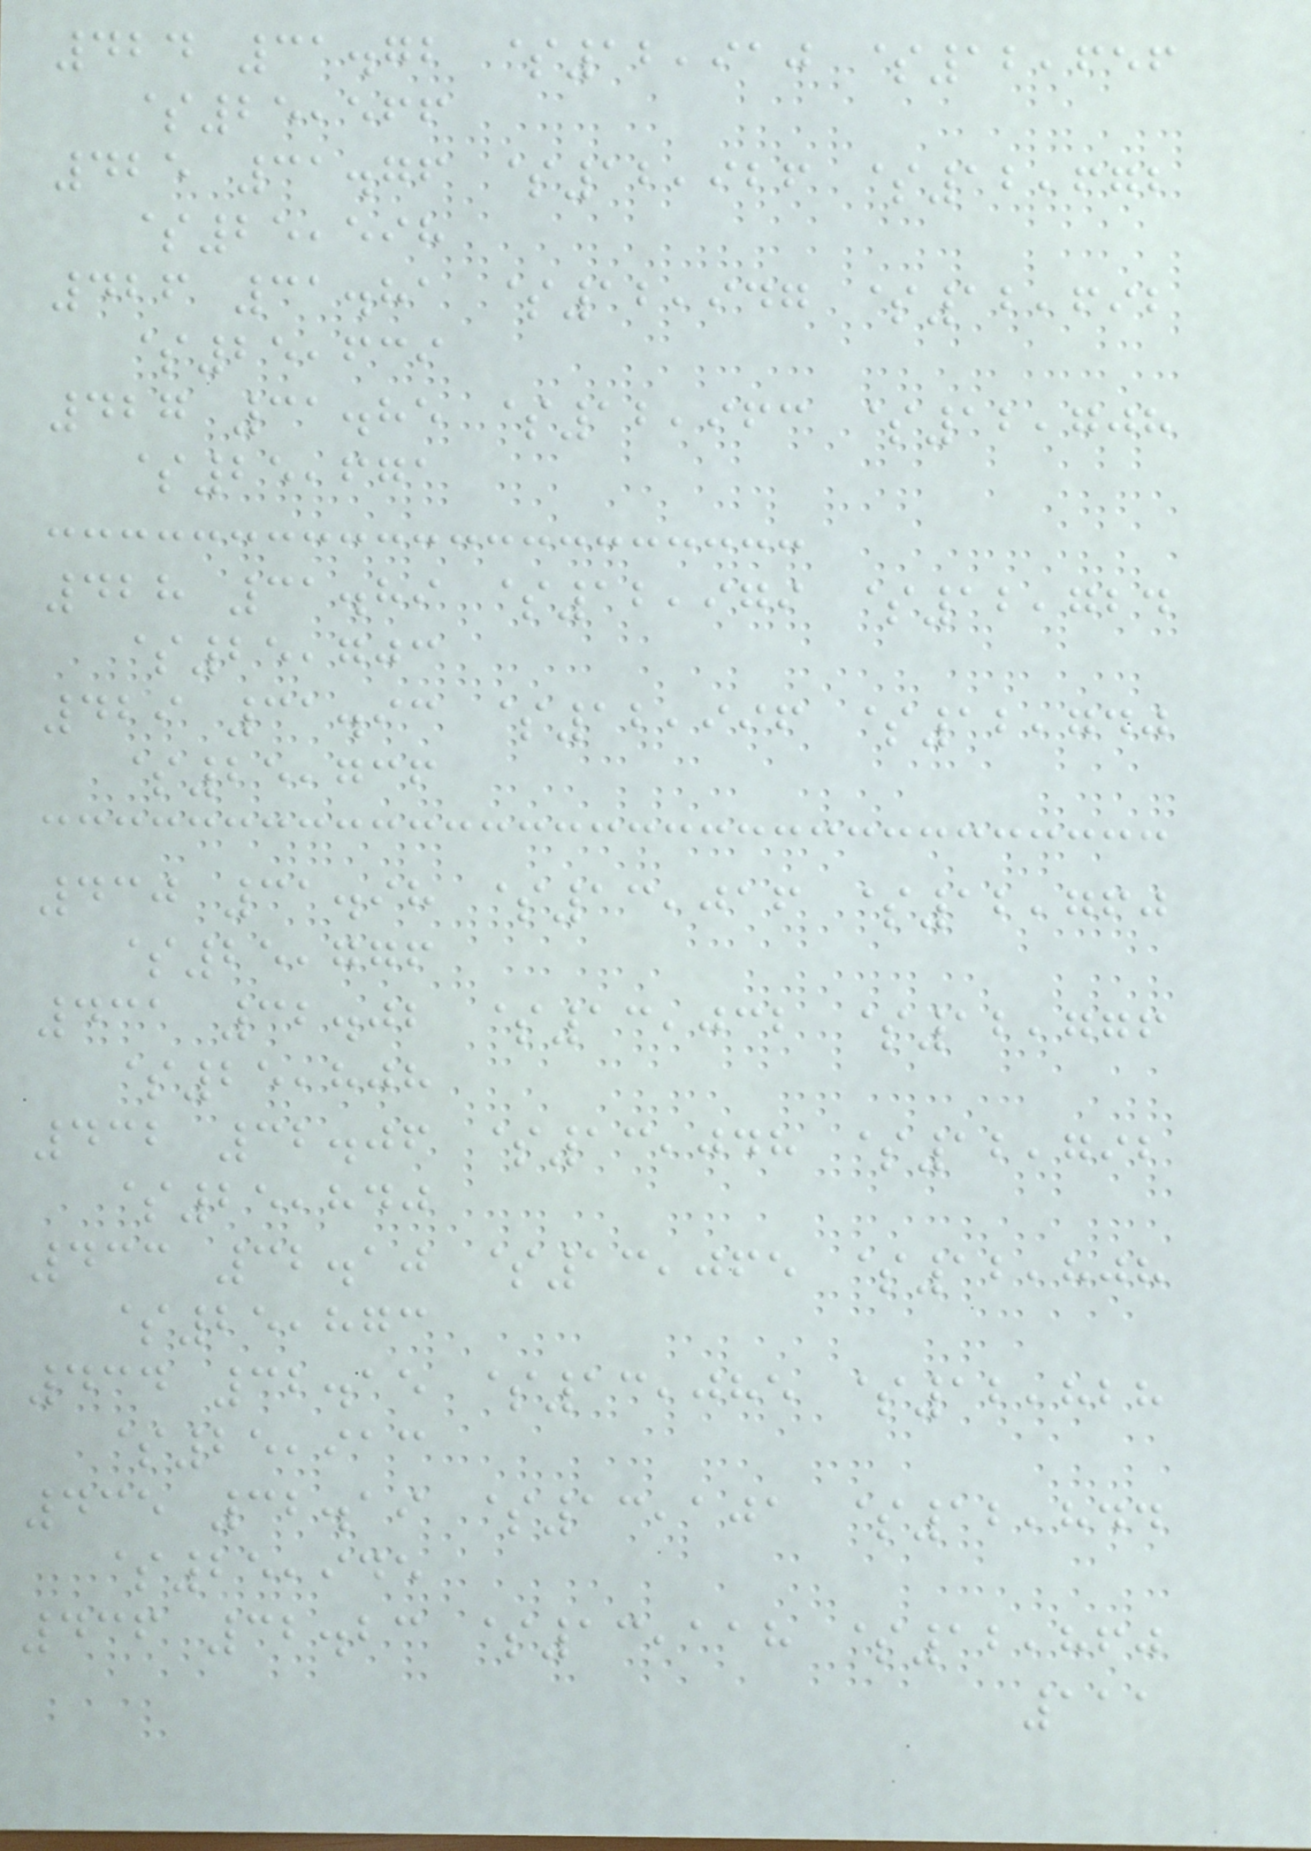424 31.72 $12,910 $12,656
$25,566
425 31.76 $12,926 $12,672
$25,598
426 31.81 $12,947 $12,692
$25,639
427 31.85 $12,963 $12,708
$25,671
428 31.89 $12,979 $12,724
$25,703
429 31.93 $12,996 $12,740
$25,736
430 31.98 $13,016 $12,760
$25,776
431 32.02 $13,032 $12,776
$25,808
432 32.06 $13,048 $12,792
$25,840
433 32.10 $13,065 $12,808
$25,873
434 32.15 $13,085 $12,828
$25,913
435 32.19 $13,101 $12,844
$25,945
436 32.23 $13,118 $12,860
111
